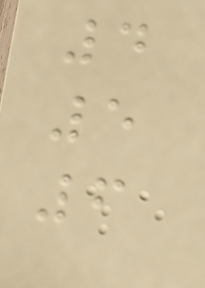4
5
6
